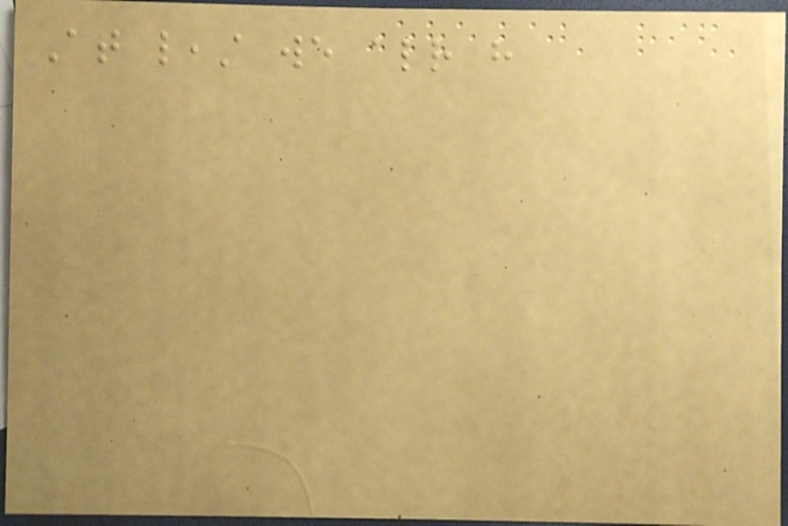At least we already have
